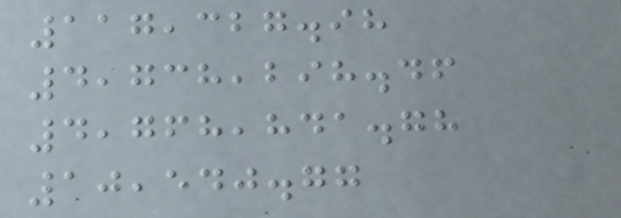117,327.98
4,738,298.46
4,768,841.78
10,540.77
